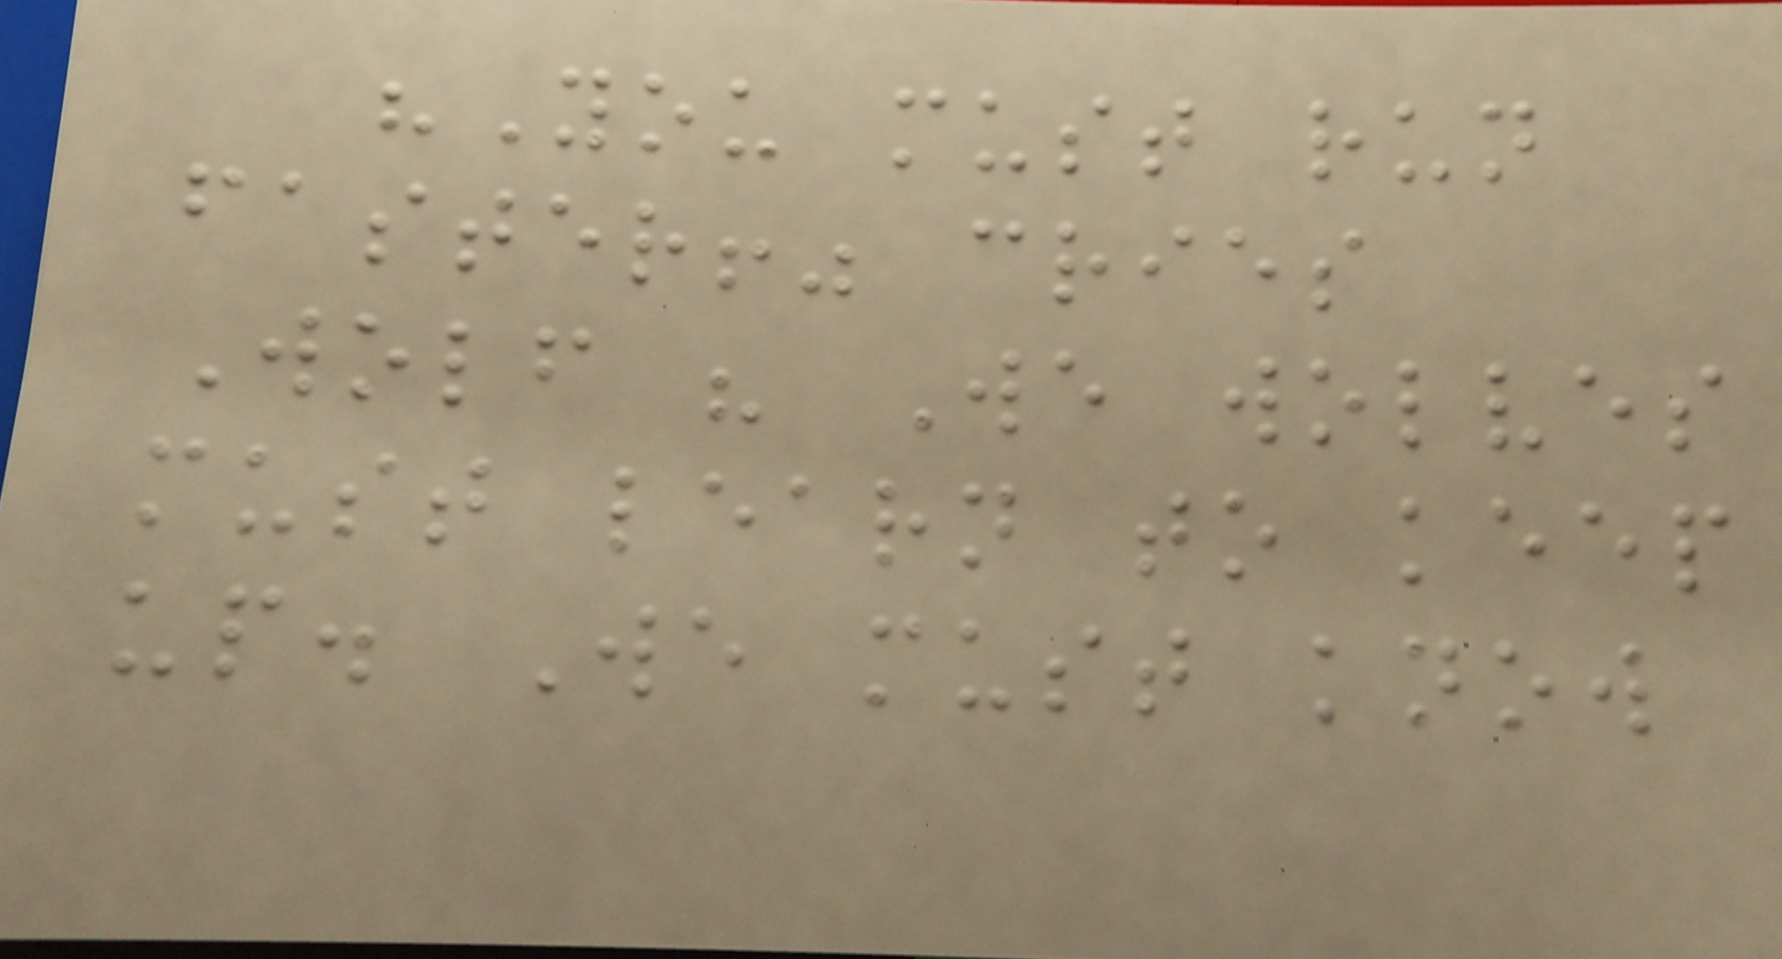"You must run
faster!" cries
Wolf " We wolves
must learn to keep
up. We must know
